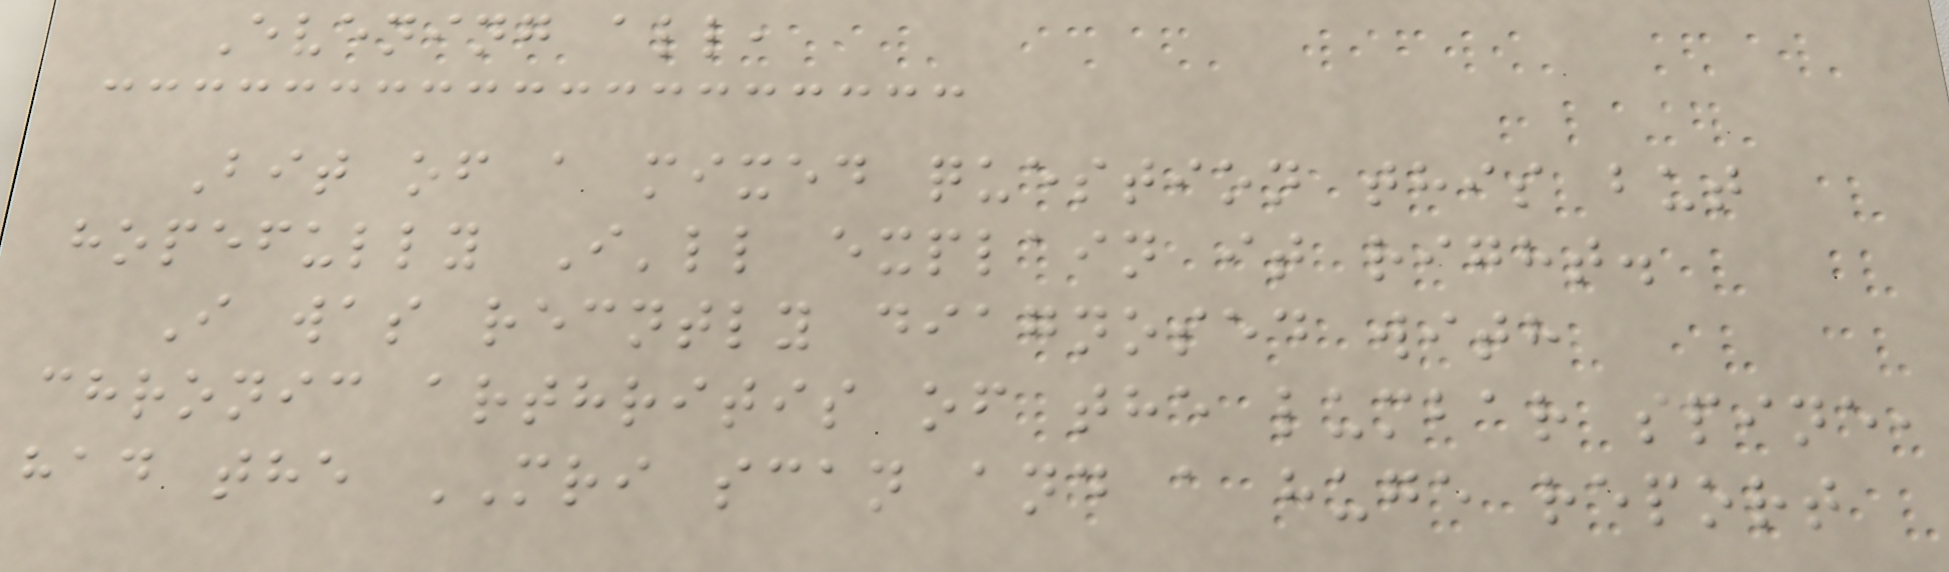Evening all,
Bit of a mixed question this but
hopefully I'll explain it right.
I was recntly diagnosed with
chronic arthritis of the lumbar spine,
had the MRI scan and a huge report
